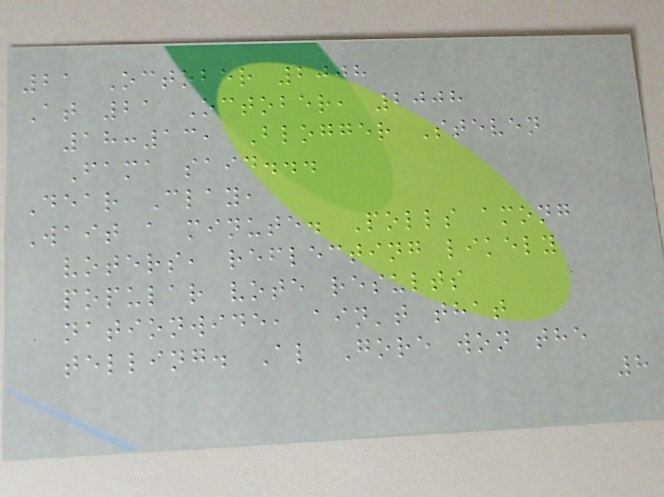21 October 2008
At 21 October, 2008
18:13, Blogger Steven
Fama said...
Dear Clay,
Wait a minute. Polls among
voters, reflecting likely
popular vote results
nationwide, ain't that
telling. Al Gore won the
8
